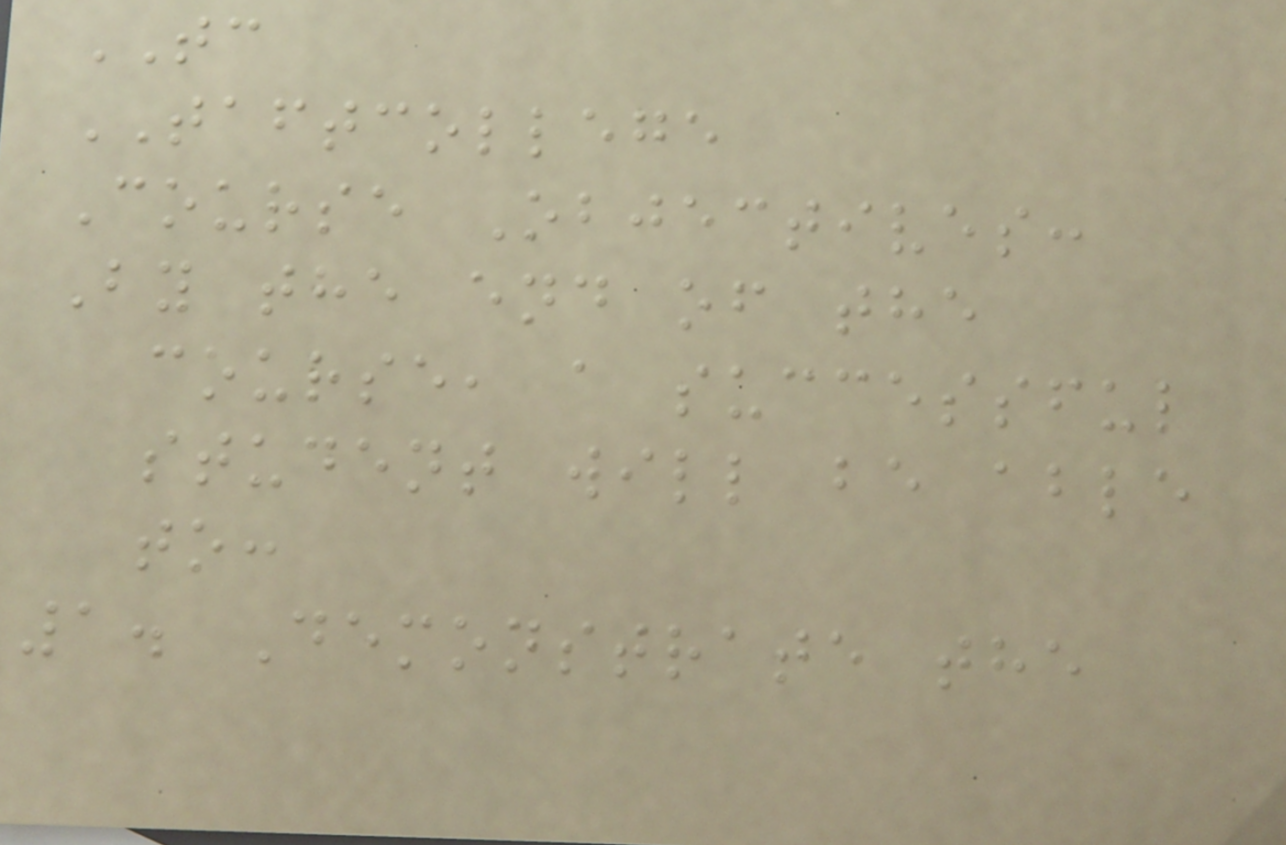TC
TAFTCOLLEGE
Course Objectives:
By the end of the
course, a successful
student will be able
to:
1. Demonstrate the
